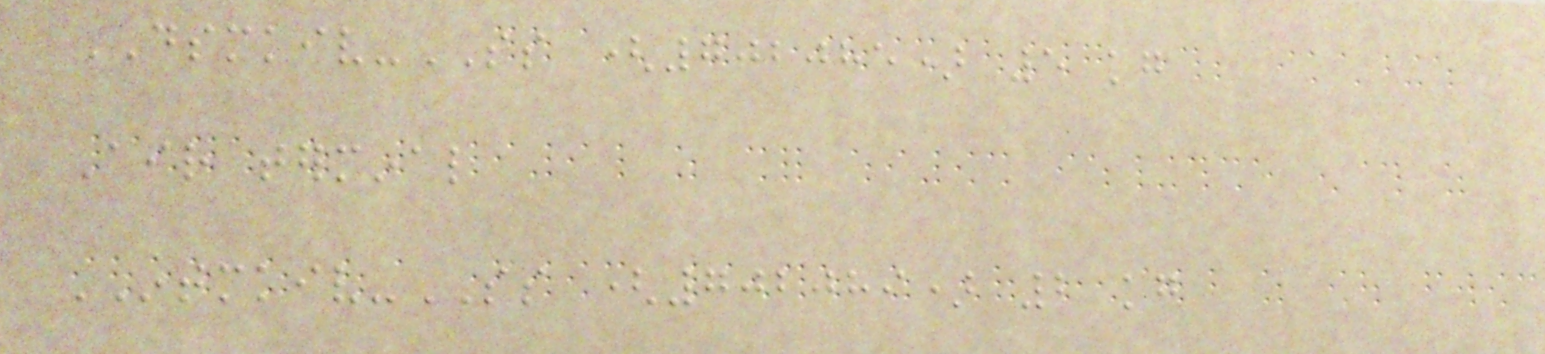DSMKIV-SS (702085) 5 kg
Air terminal
INTMKIV-SS (702089) 2 kg
